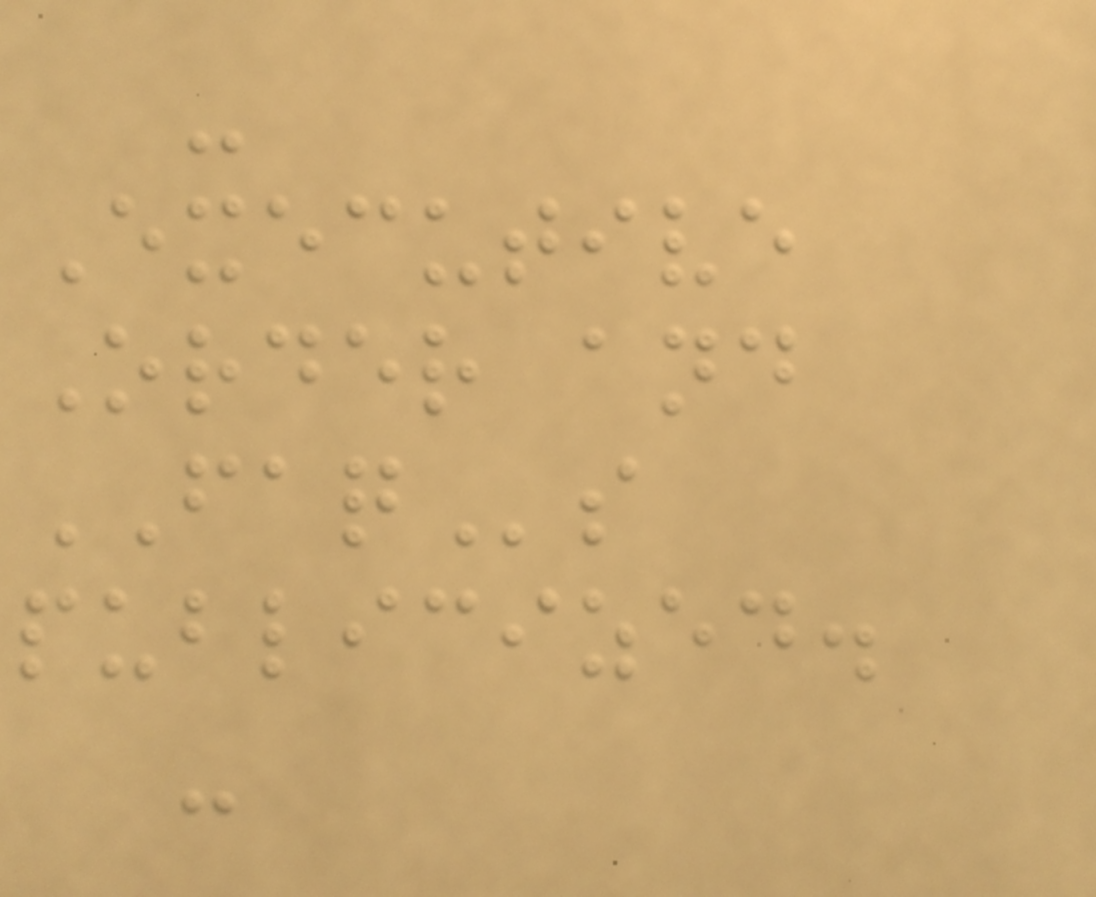-
Executive
Order and
FAQs
publicized.
-
